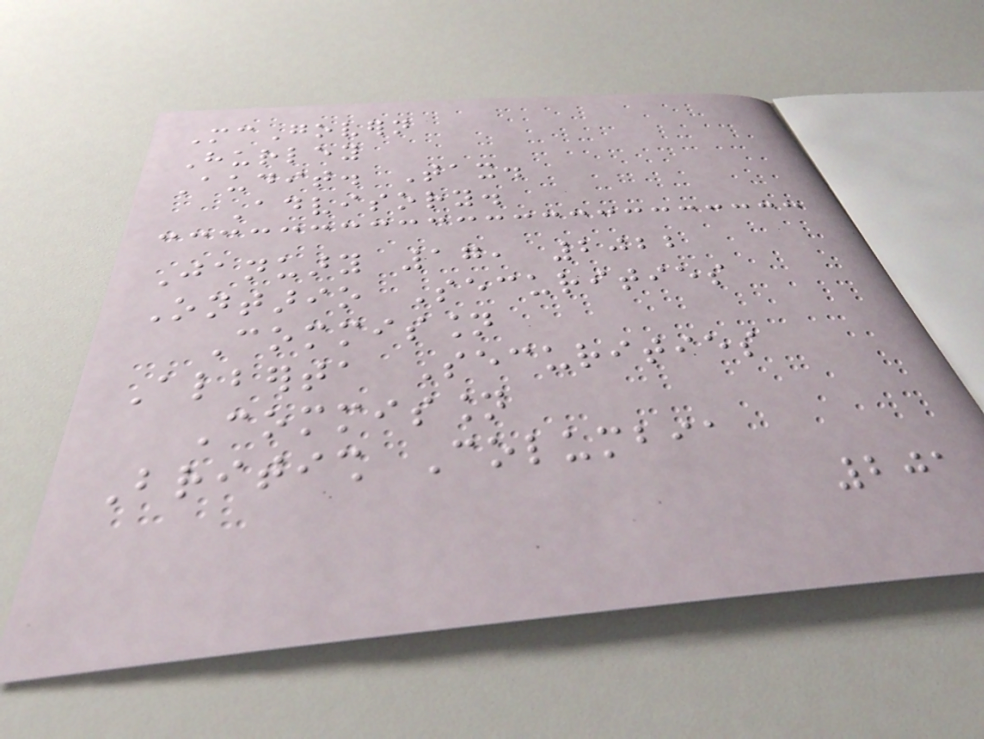McGovern
Hurley
Audit. Tax.
Advisory.
January 17, 2022
Ontario Securities
Commission
Alberta Securities
Commission
British Columbia
201
